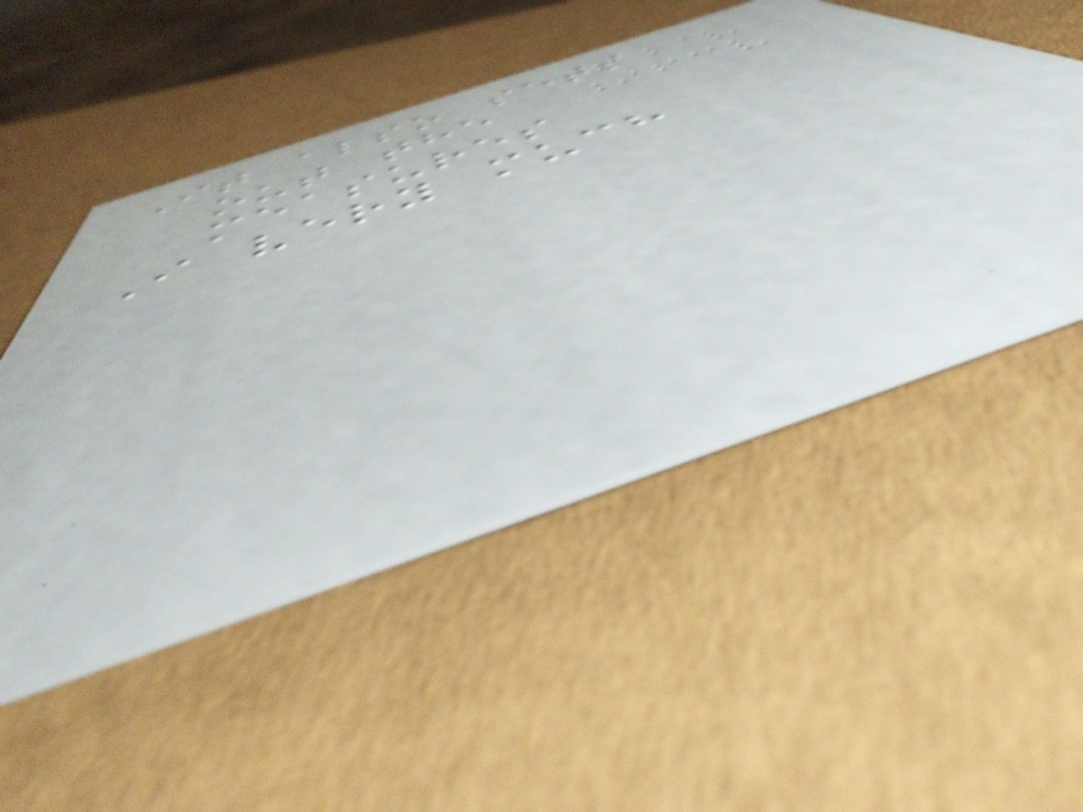It also sets
out the
measures
I very much
